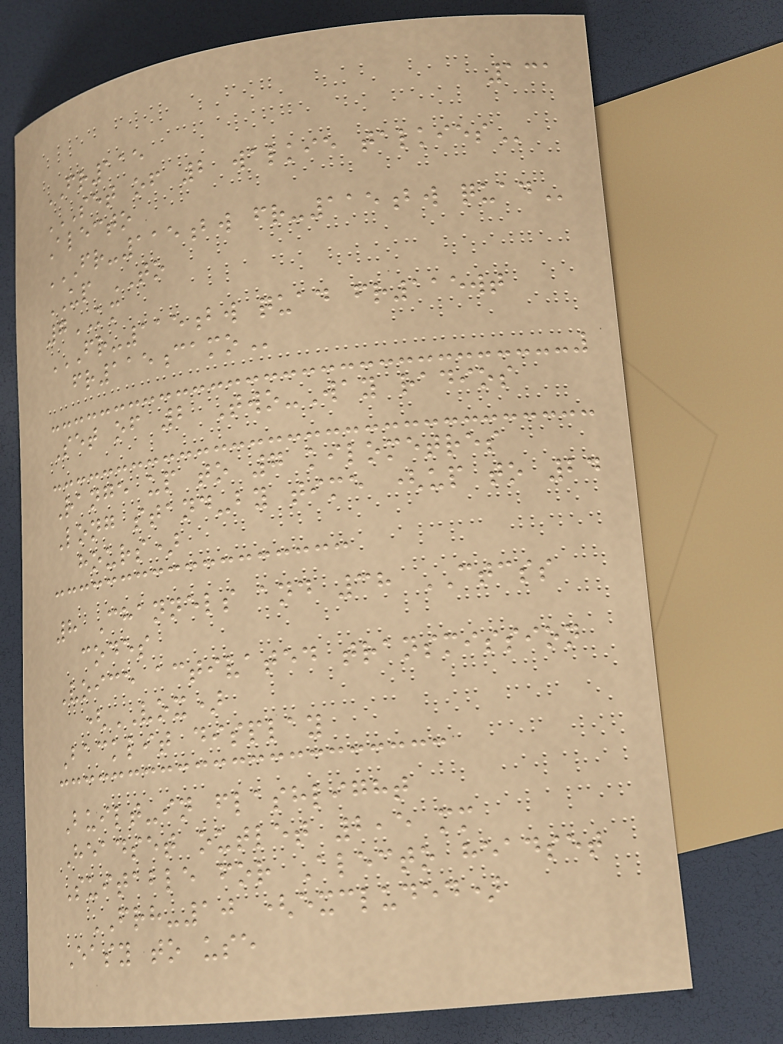131
FR115
SET OF 2 WALKIE TALKIES
Alecto
FR-115BW FR-115BW QUAD
UP TO
7KM
FR-115BW QUAD FR115WT
FR115CAMO
Set of 2 Two-Way radios
Range up to 7 kilometres
Long stand-by time (up to 24
hours)
8 Channels and 38 CTCSS
codes
Voice activated transmission
(VOX)
Backlit display
Built-in flashlight
Headset outlet 2,5 mm
Suitable for Alecto headset
FRH-10 (excluded)
Easy to use
